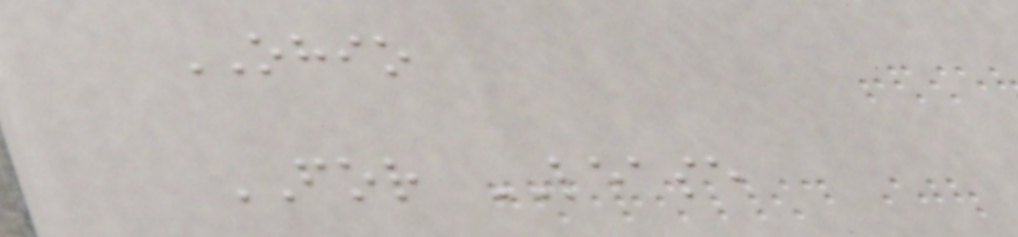OHIO
FOR LEASE
